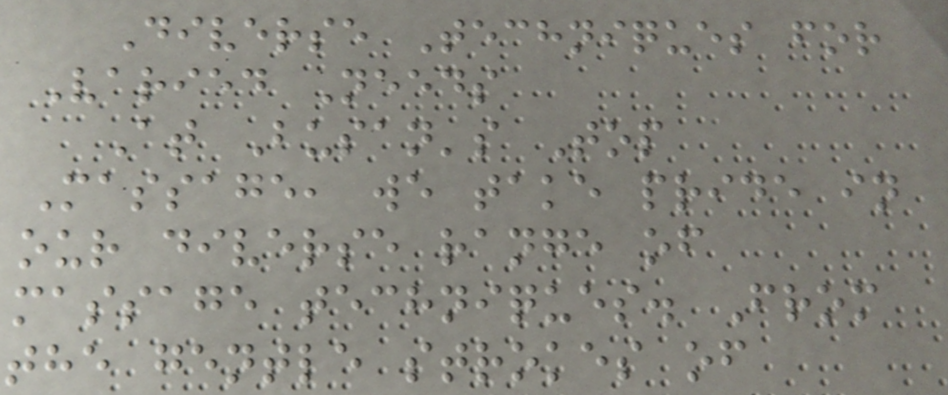Diverse Techniques for
Varied Needs
At Busan's Top
Massage, we take pride in
our diverse range of
massage techniques. From
the gentle strokes of
